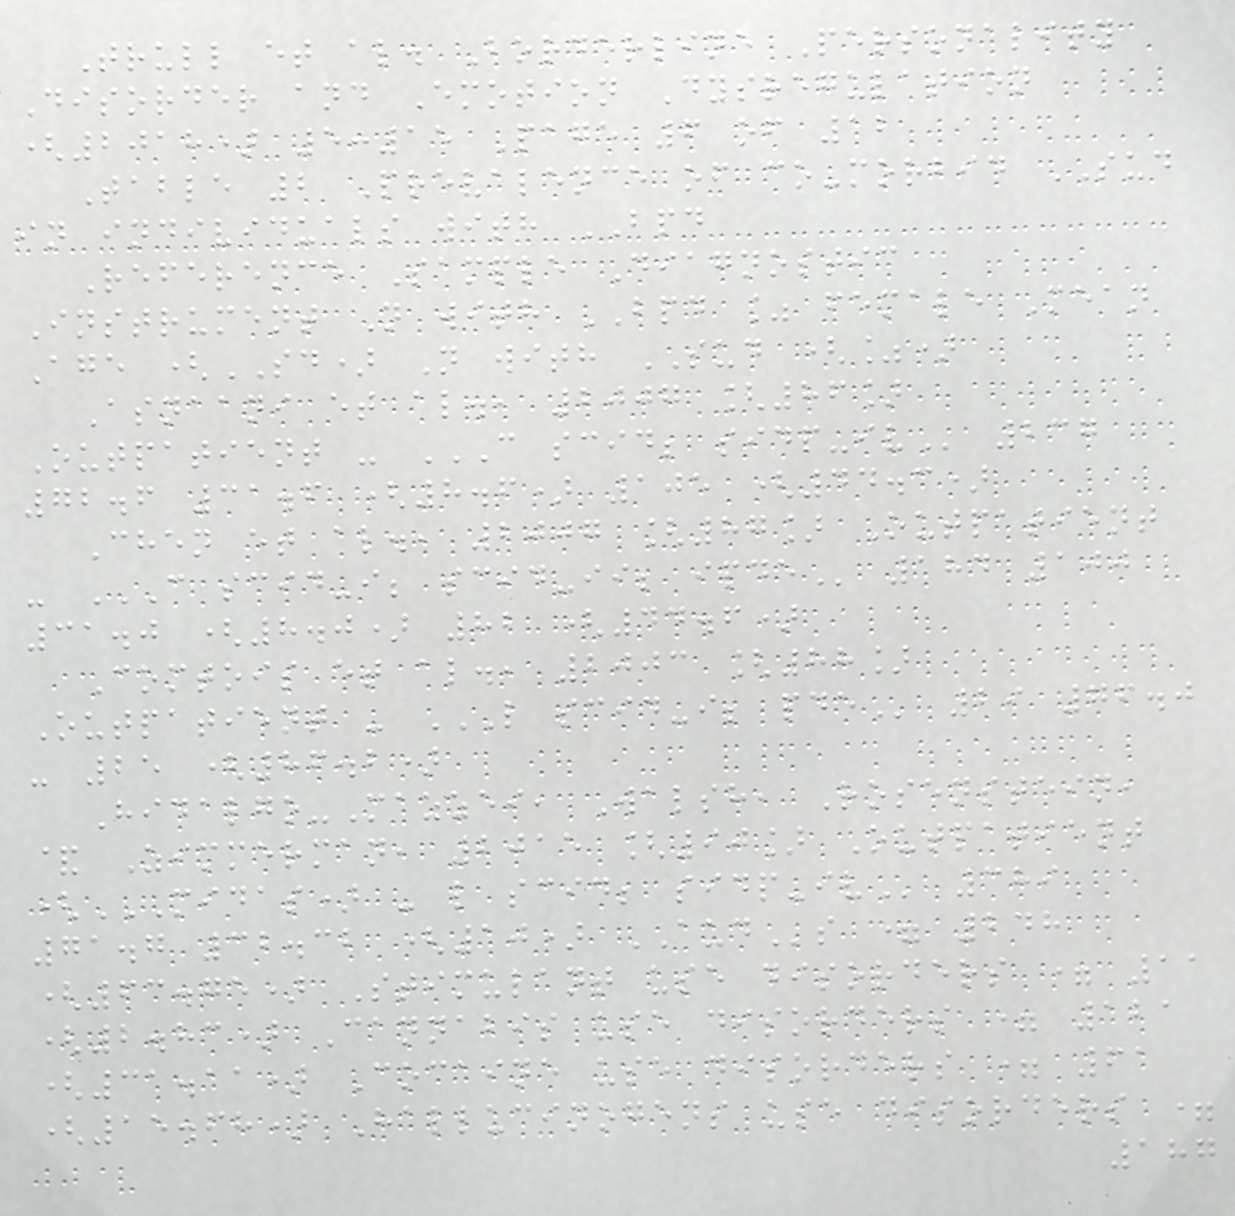Trull et al. Borderline Personality
Disorder and Emotion Dysregulation
(2018) 5:15 Page 6 of 12
Table 2 Prevalence of co-morbid SUD
in individuals with BPD
Reference Sample Diagnostic
Instrument N with BPD % female Mean
Age (SD) N with SUD (%)
Asnaani et al., 2007 [86]
Outpatient - C SCID; SIDP-IV 237
72.6 31.6 (8.6) 105 (44.3)
Chen et al., 2007 [87] Outpatient
- C SCID-I; SCID-II; IPDE 184 100
31.0 (8.0) 82 (44.6)
Comtois et al., 2003 [88]
Outpatient - L SCID-I; PDE 29 76.0
- 25 (86.2)
Hidalgo-Mazzei, Walsh, Rosenstein,
& Zimmerman, 2015 [90] Outpatient
(MIDAS) - L SCID; SIDP-IV 389
71.7 32.32 (10) AUDs = 248
(63.75) Stimulant use disorders = 11
(2.83) Cannabis use disorders = 121
(31.11) Cocaine use disorders = 61
(15.68) Hallucinogens use disorders =
187
